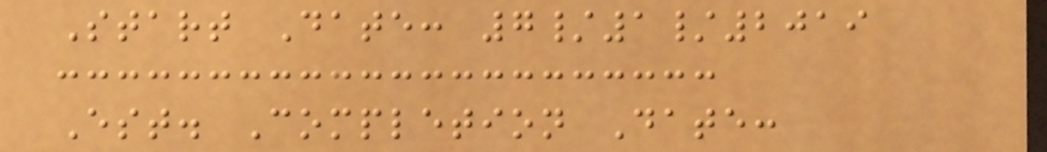Start Date: 7/1/2019
Est. Completion Date:
